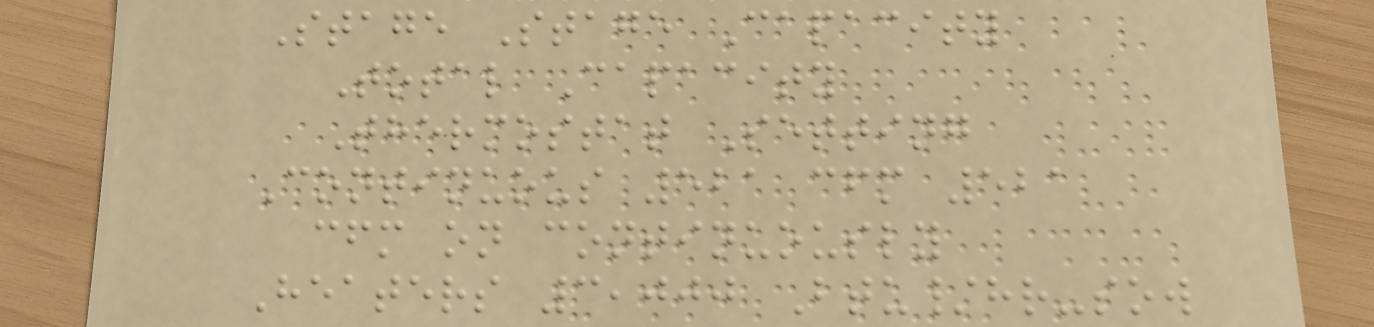Stage Stage Capacity
Total Capacity
Thermostat Setting
Continuous 521 cfm 521
cfm on continuously
Heaters 3,000 Btu/hr-sow
